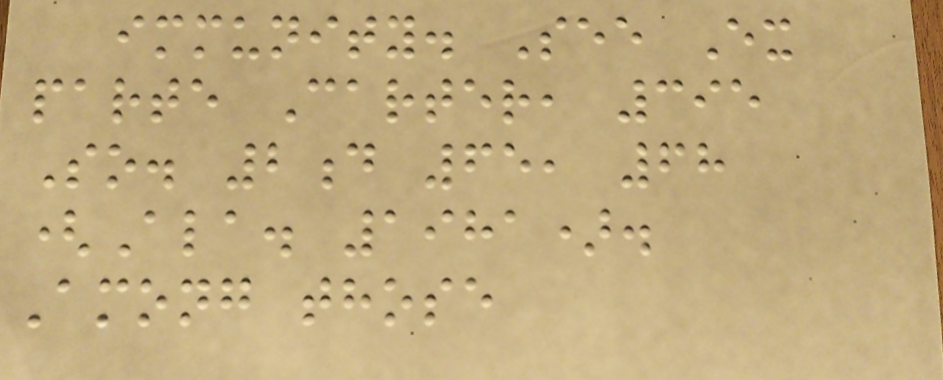immunity. See Ex
parte Carter, 395
So. 2d 65, 68
(Ala. 1981).
Among those
